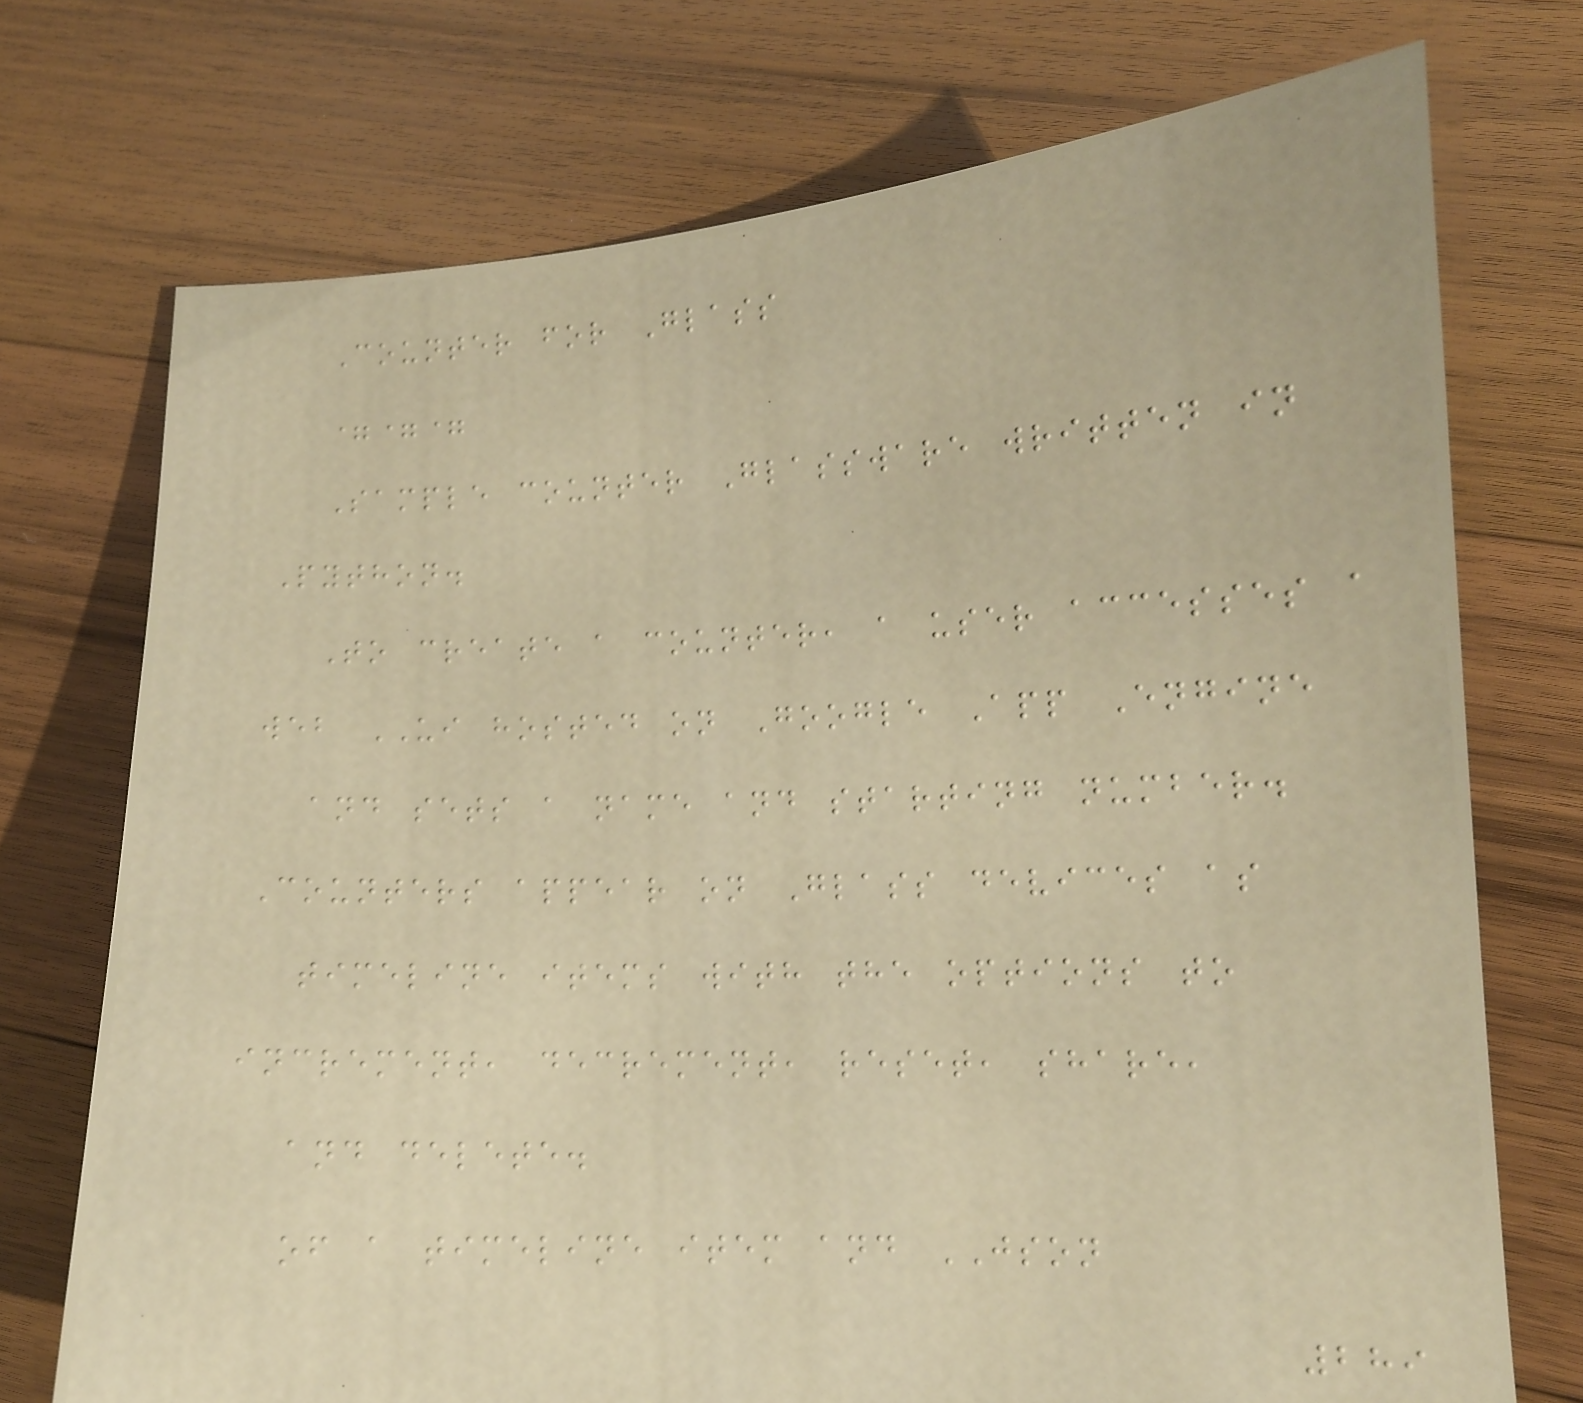Counter for Glass
===
Sample counter Glassware written in
Python.
To create a counter, a user accesses a
web UI hosted on Google App Engine
and sets a name and starting number.
Counters appear on Glass devices as
timeline items with the options to
increment, decrement, reset, share,
and delete.
of a timeline item and JSON
289
